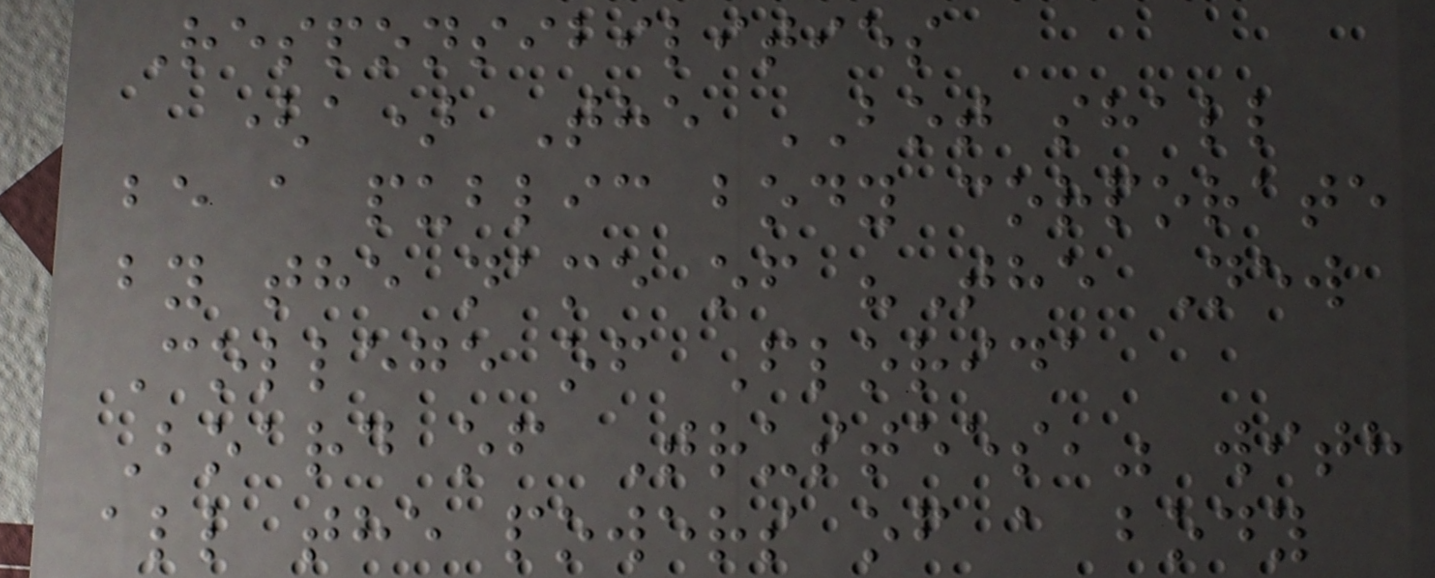Responsibilities
(a) The BOT shall
be a public body corporate
by the name of "The New
College of Florida
Board of Trustees," with
all the powers of a body
